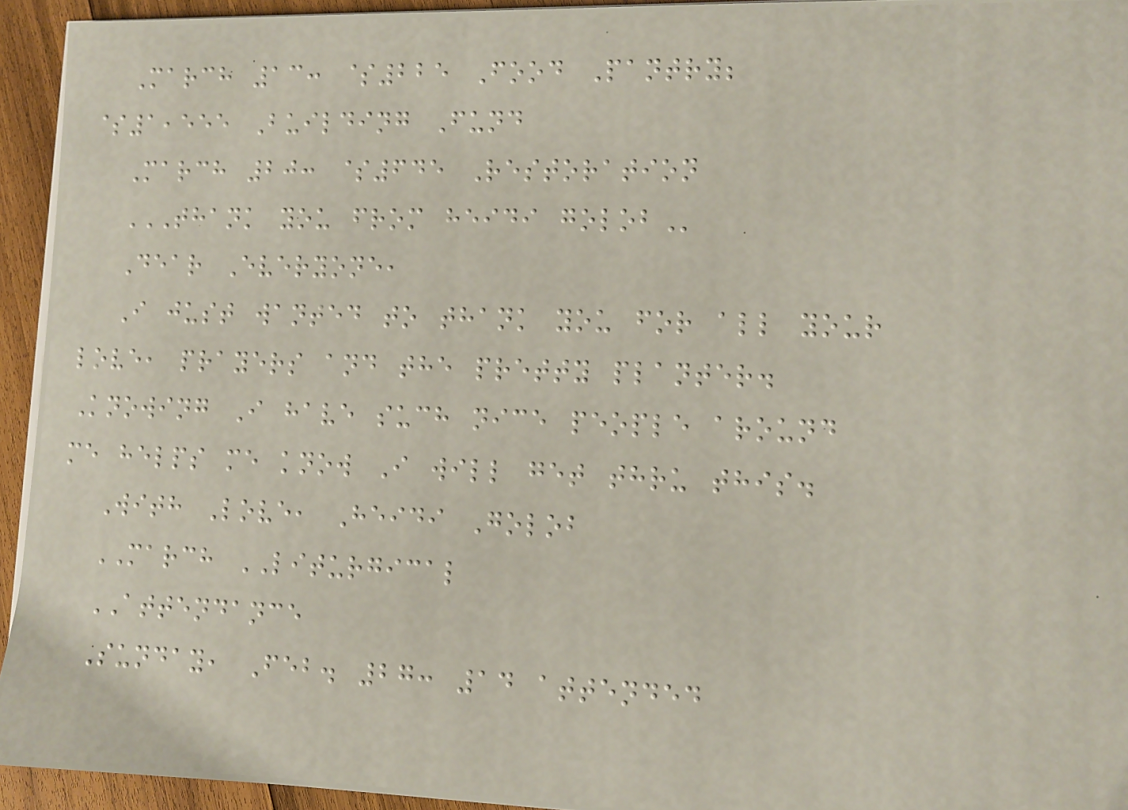March 13: $225 Food Pantry;
$1,555 Building Fund
March 20: $645 Restoration
THANK YOU FROM HEIDI GOLOB
Dear Everyone,
I just wanted to thank you for all your
love, prayers and the pretty planter.
Knowing I have such nice people around
me helps me know I will get thru this.
With Love, Heidi Golob
MARCH LITURGICAL
ATTENDANCE
Sunday, Feb. 27: 14 attended
